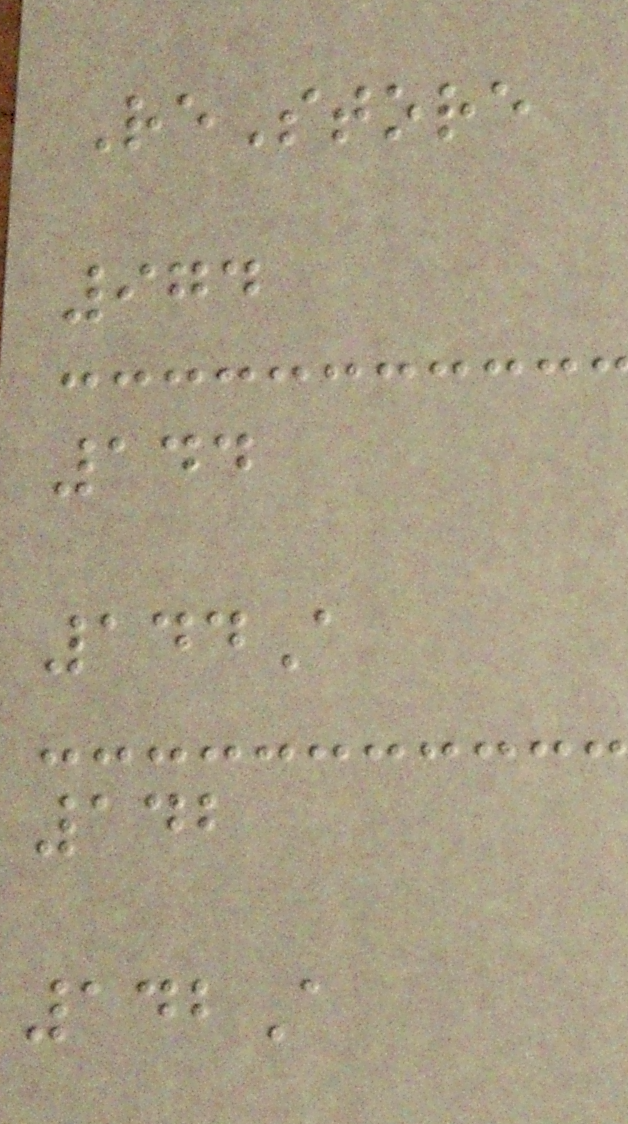ReStore
974
144
144A
142
142A
